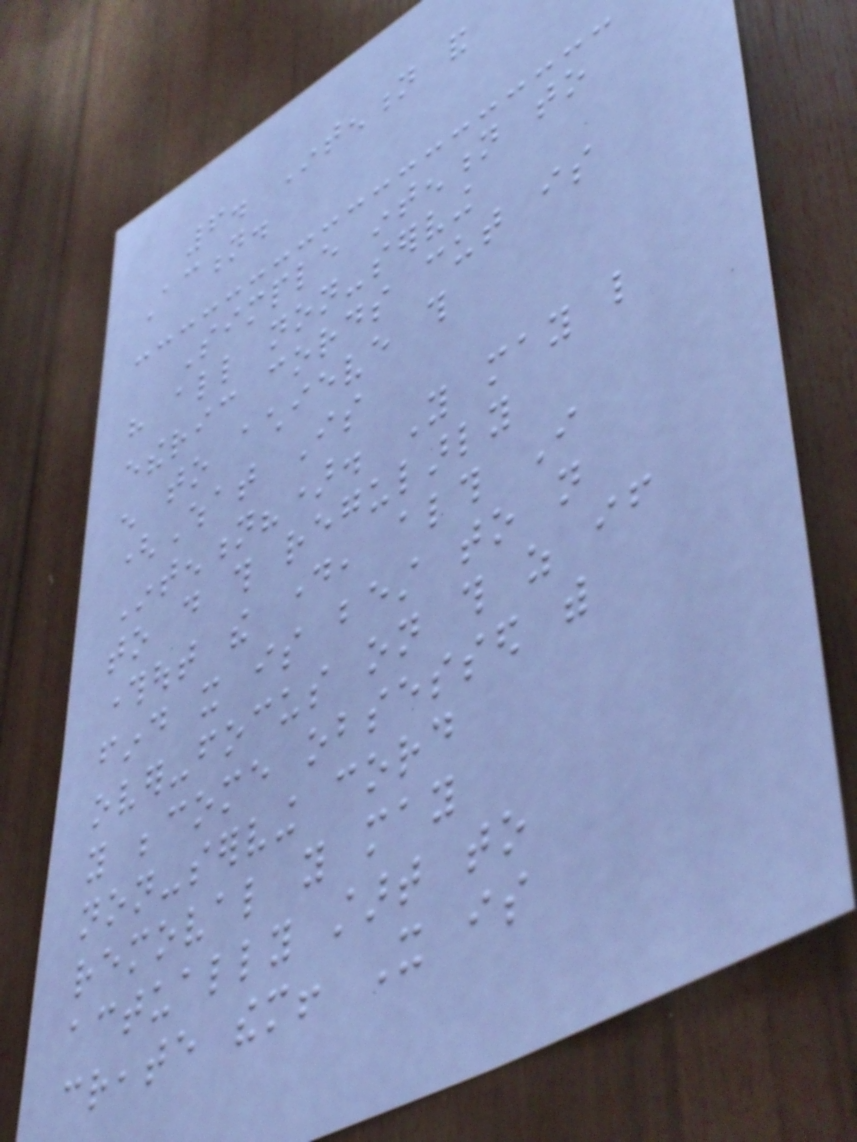6. Intention and
Action.
Simple intention to
have all non-serving
etheric cords cut is
enough to achieve this
(What Is
Intention?). You may like
to do this regularly
throughout the day, although I
find it is best to not
over-focus on this as if
you become obsessed with
non-serving cord
removal you may
actually start to
create them! It is
